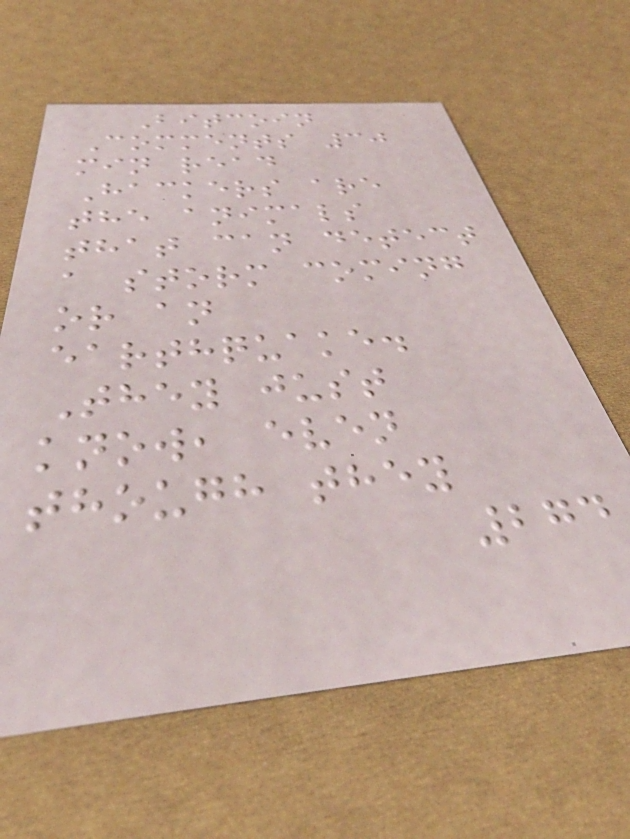Bitcoin
Comments 30
min read
Hackers are
the animals
that can detect
a storm coming
or an
earthquake.
They just
know, even
though they
274
